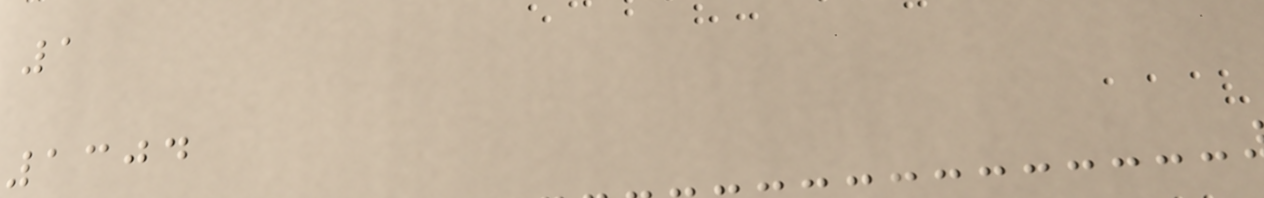1
1304
